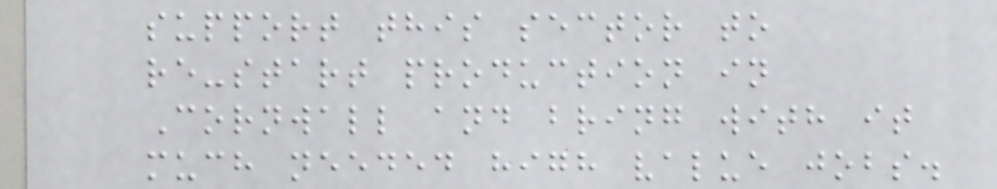support this sector to
re-start production in
Cornwall and bring with it
much needed high value jobs.
